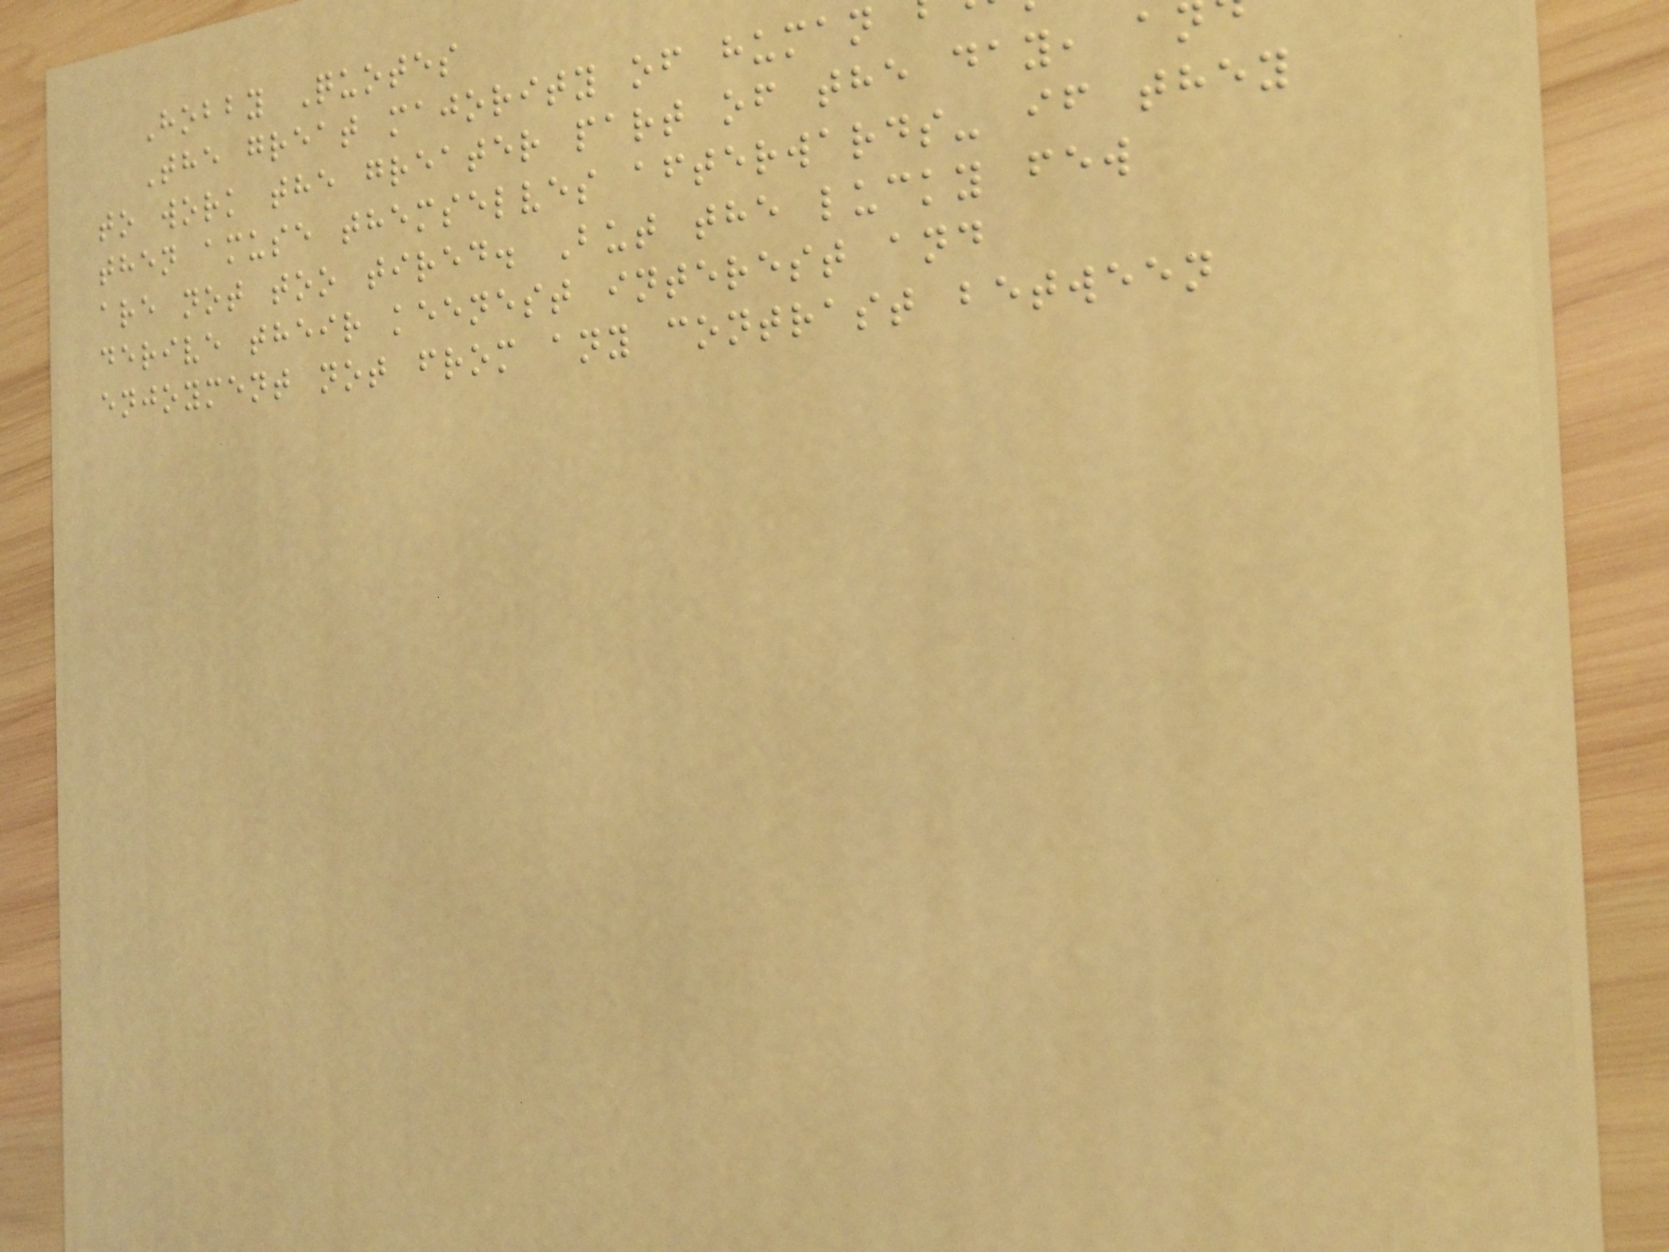Hobby Quotes
The great majority of human
to work the greater part of the day, a
then amuse themselves afterwards- if they
are not too tired. But the lucky few
derive their keenest interest and
enjoyment not from any contrast between
